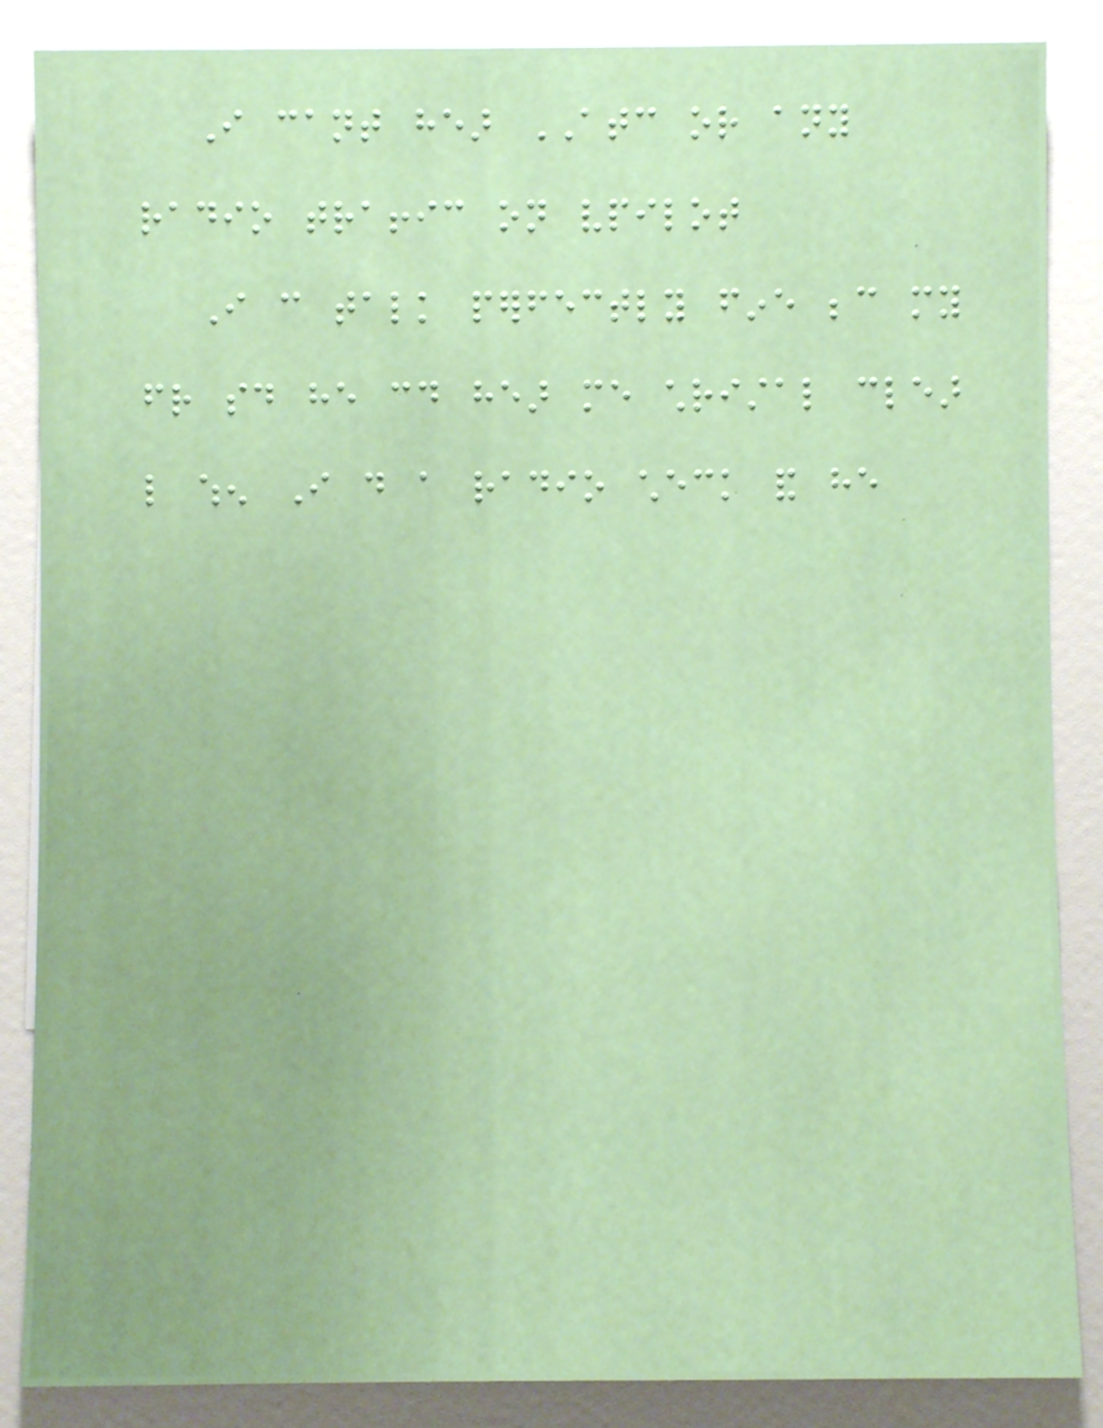I cant hear ATC or any
radio traffic on vpilot
I can talk perfectly fine because my
friend said he could hear me christal clear
like when I do a radio check and he
